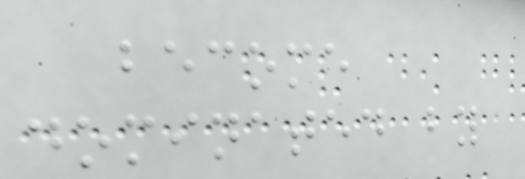become
dominated by
